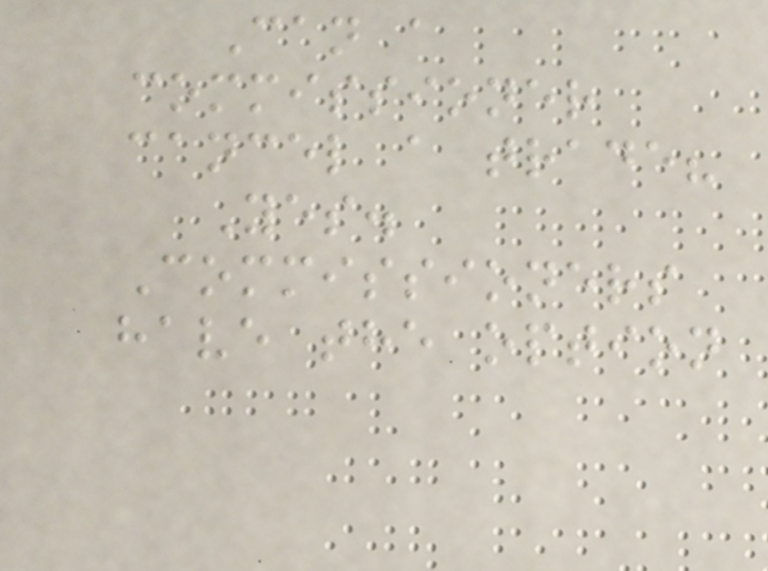Can a
commissioner
cancel a trade?
Yes.
Commissioners
have the option
